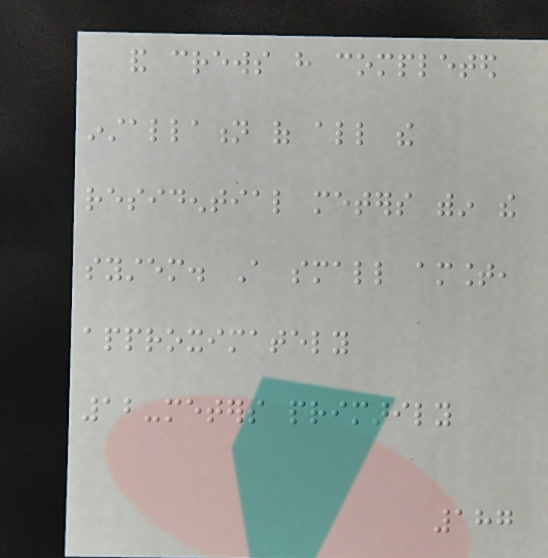and crews have completed
installation of all the
residential meters within the
system. A small amount,
approximately
12-meters primarily
187
